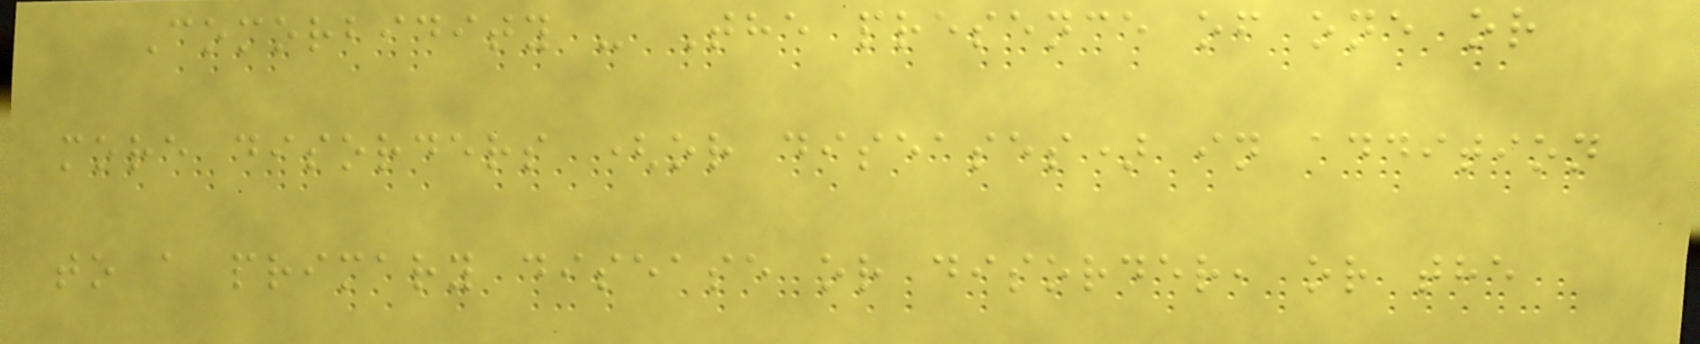Comorbidity - The presence of one or
more disorders (or diseases) in addition
to a primary disease or disorder, or the
